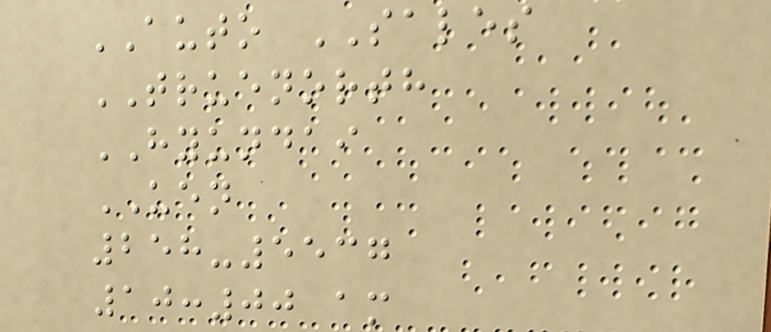AUTO SALES
TRUENORTH
HYUNDAI
UEN
258-5537
10:00 am
